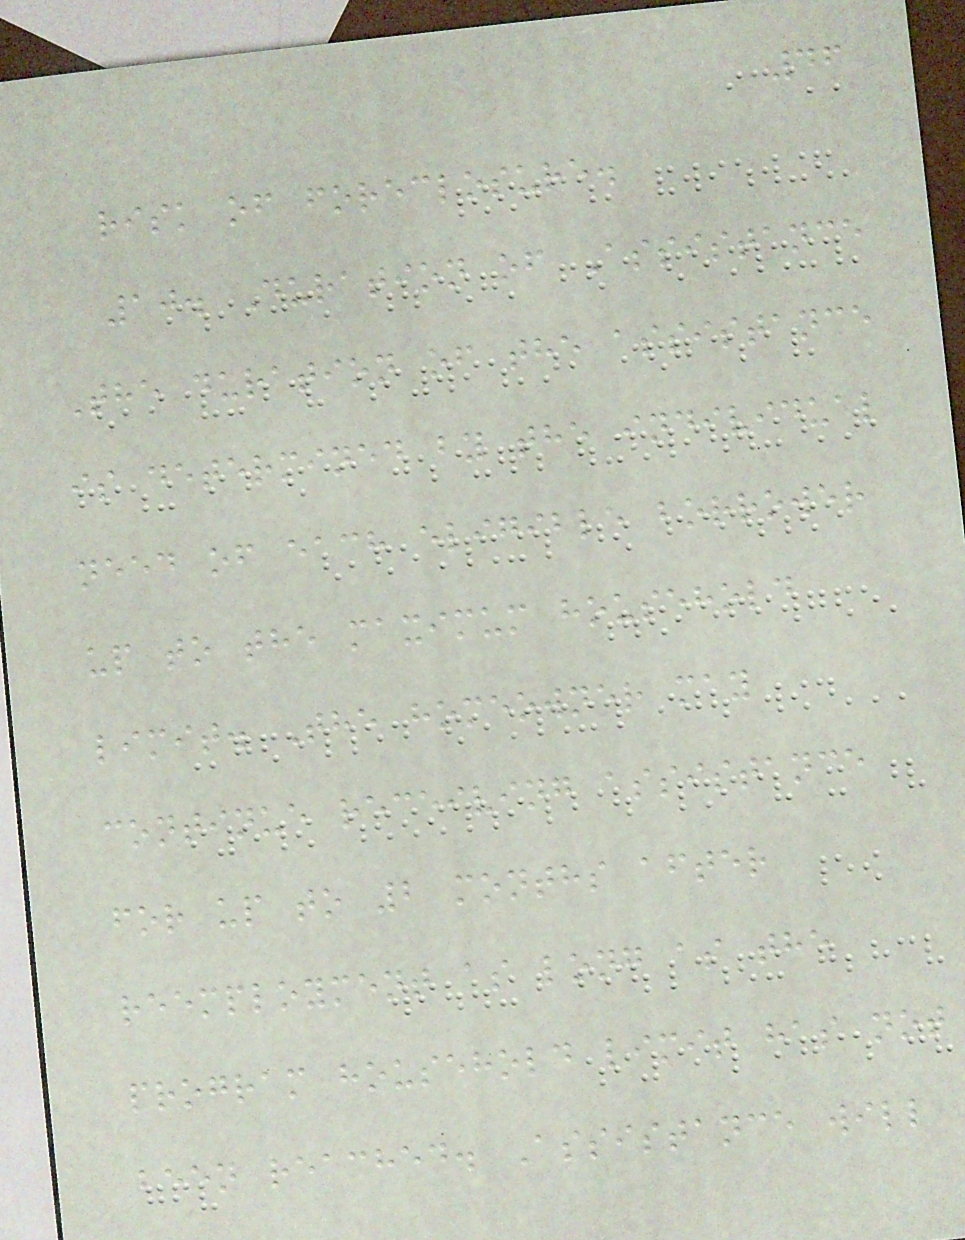46
risk of foreclosure.
10. Duration of Assistance
The duration of the assistance
is determined by the individual
need of each eligible borrower
up to the maximum household
limit. The homeowner may
continue receiving assistance
for up to 2 months after
reemployment as long as the
program household limit has not
been reached. Assistance will
